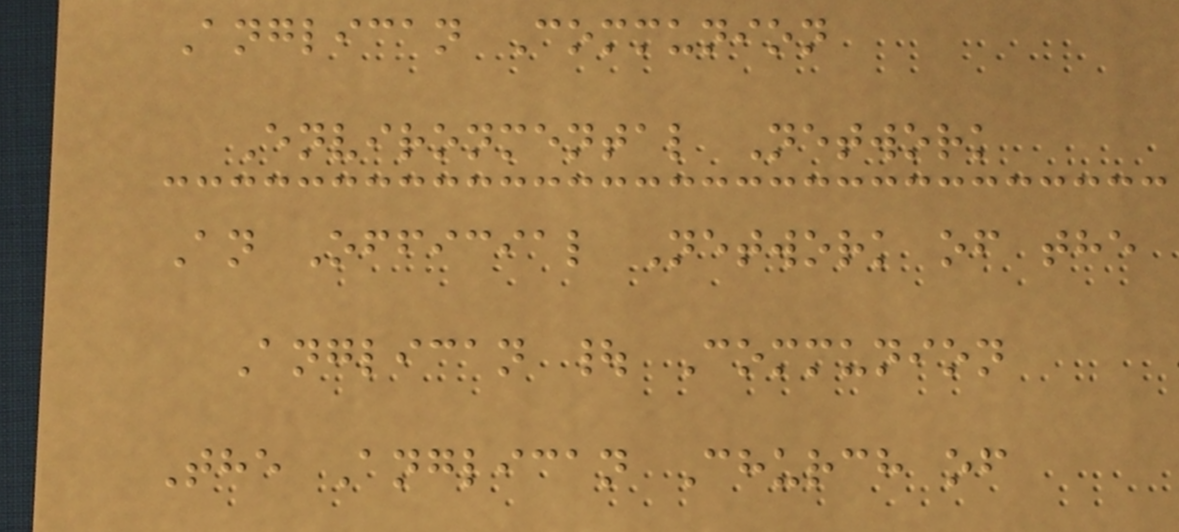Anglican Communion
Environmental Network
An Official Network of the
Anglican | Communion
The Anglican Church of
